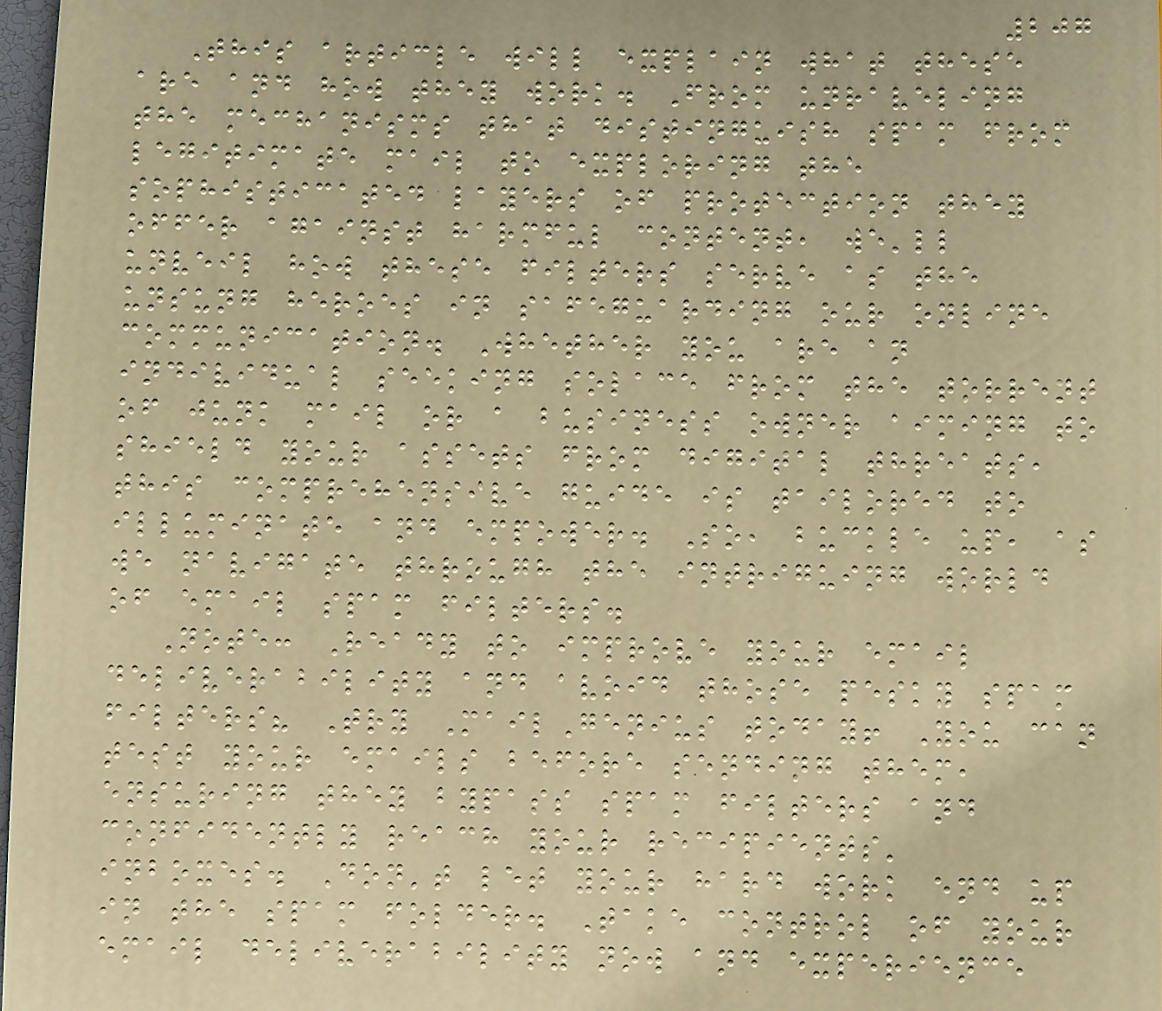207
This article will explain what these
are and how they work. From unraveling
the mechanisms that distinguish spam from
legitimate mail to exploring the
sophisticated layers of protection they
offer against harmful content, we'll
unveil how these filters serve as the
unsung heroes in safeguarding our online
communication. Whether you are an
individual seeking solace from the torrent
of junk mail or a business owner aiming to
shield your assets from digital threats,
this comprehensive guide is tailored to
illuminate and empower. So, buckle up, as
we navigate through the intriguing world
of email spam filters.
Note: Ready to improve your email
deliverability and avoid those pesky spam
filters? Try MailGenius today! You can
test your emails before sending them,
ensuring they bypass spam filters and
confidently reach your recipients'
inboxes. Don't let your hard work end up
in the spam folder. Take control of your
email deliverability now and experience
